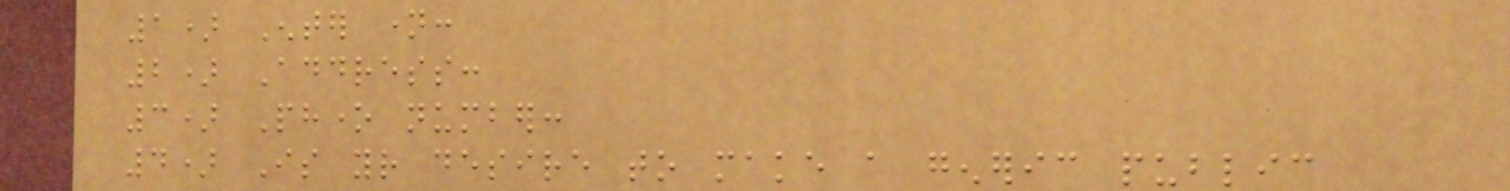1) Enter name:
2) Address:
3) Phone number:
4) Is your desire to make a generic public
